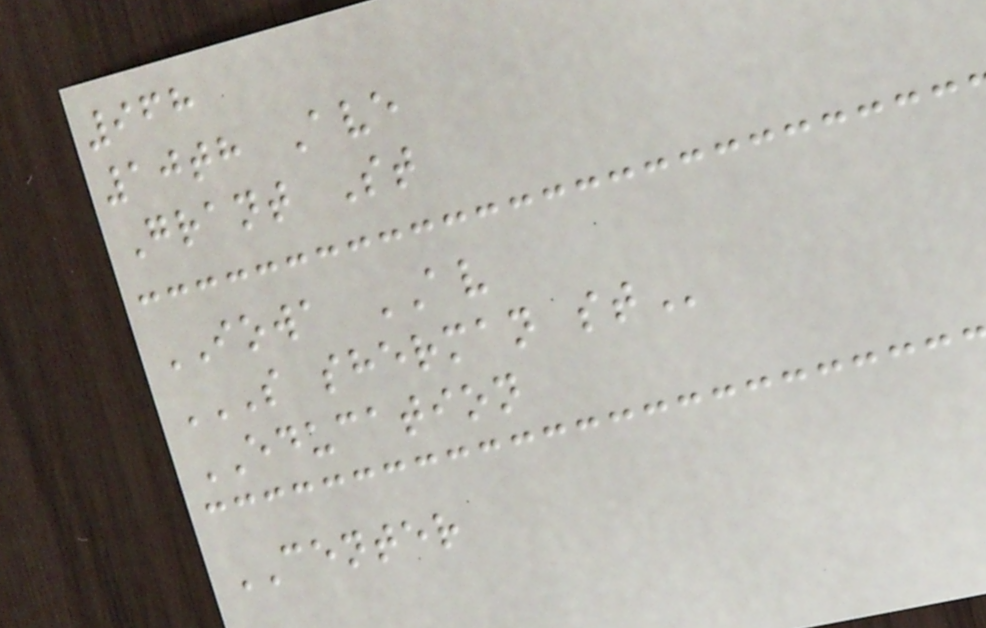968
10th Ave
Grant St
IOWA AV
S SHERMAN ST
EDUCATION
CENTER
